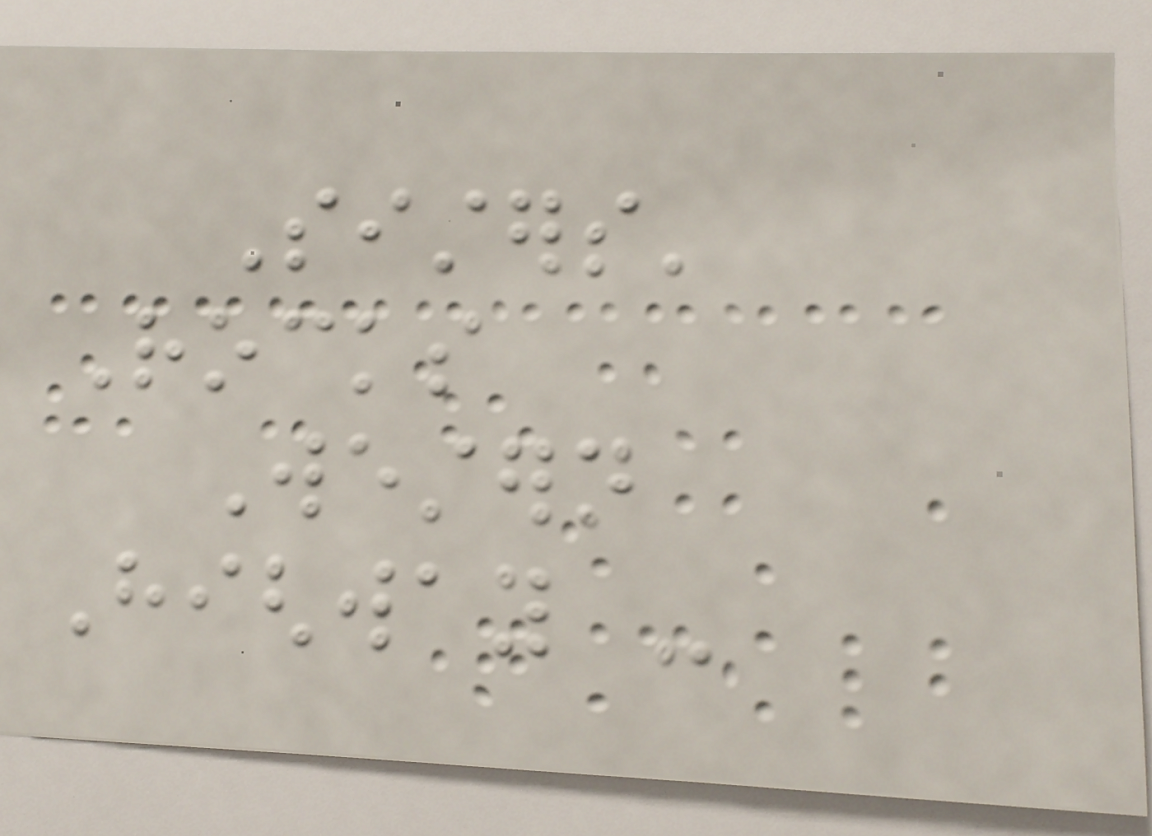Sisters'
Rocks
Western
Highway -
